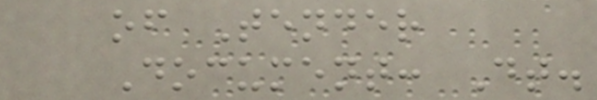of Tender
Document: Dt.
